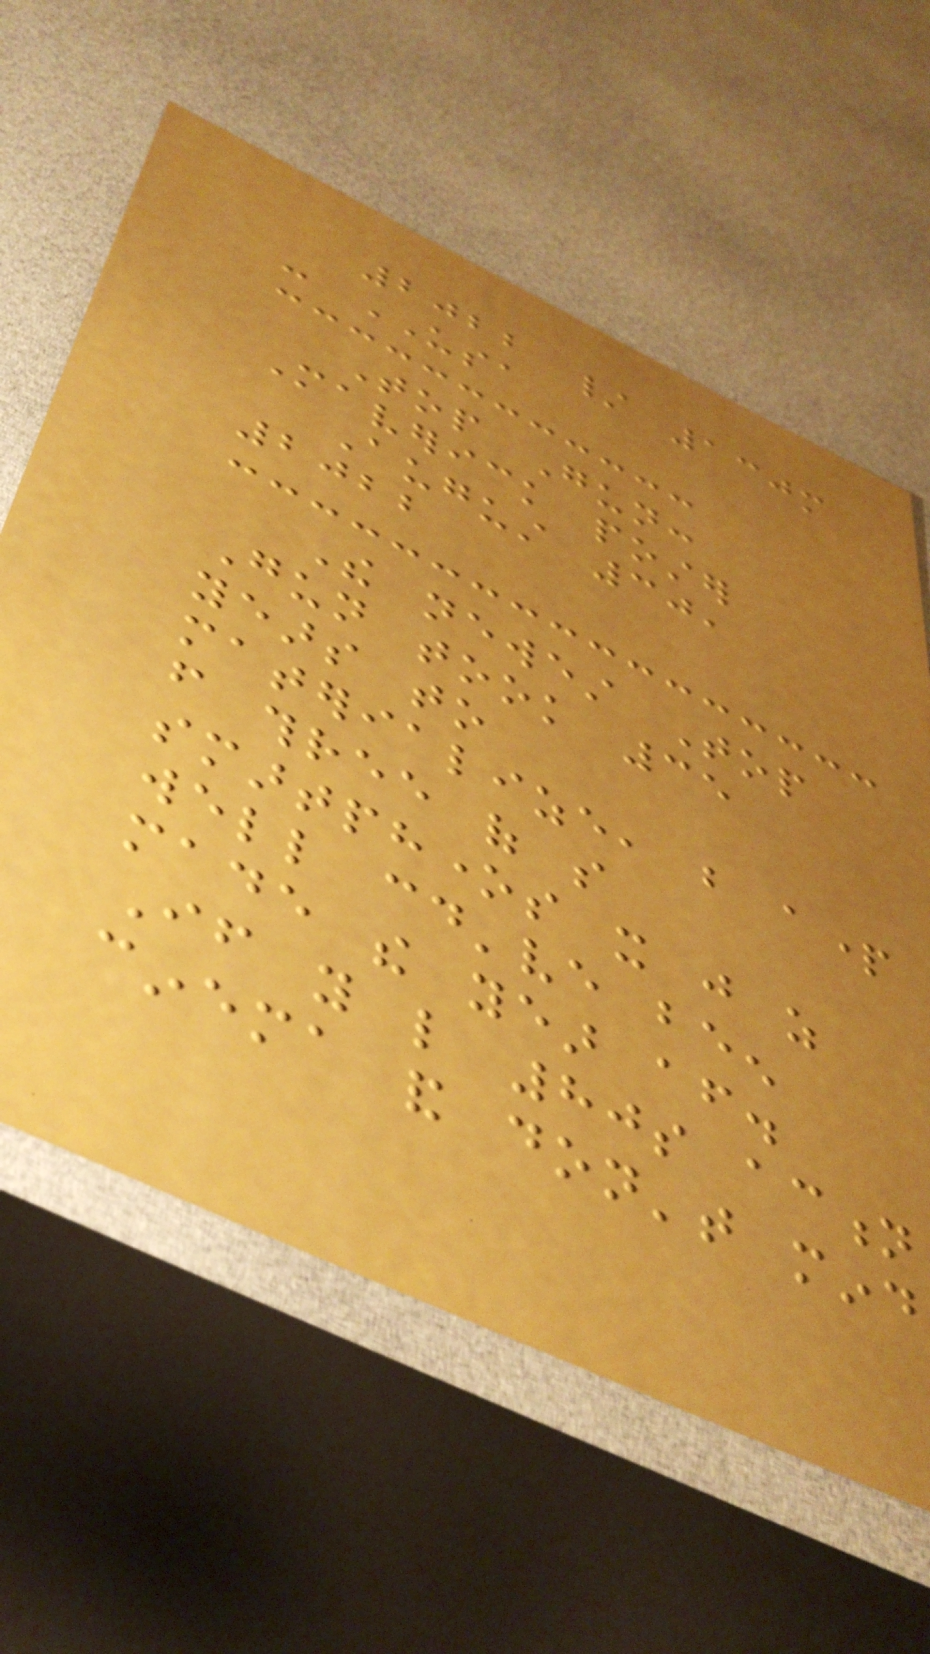2022 / 130m
- USA
Top Gun:
Maverick poster
August 30,
2022
The newest Top
Gun took 35
years to
materialize, but apart
from three of so
smartphones it just as
well could've been
made the year after.
If you like 80s action
cinema and don't mind
